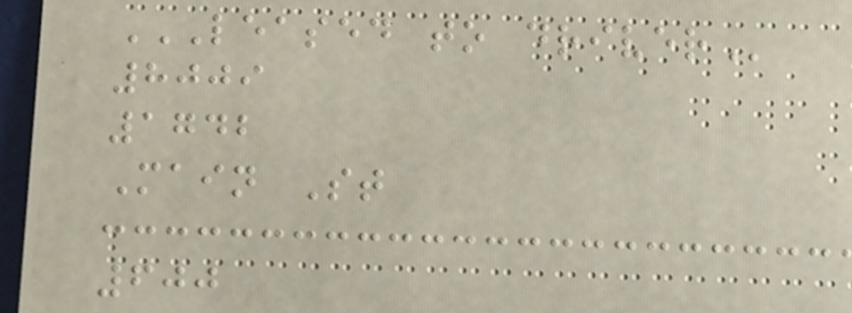LEASED TO DRIVER
8009
1742
Main St
600
